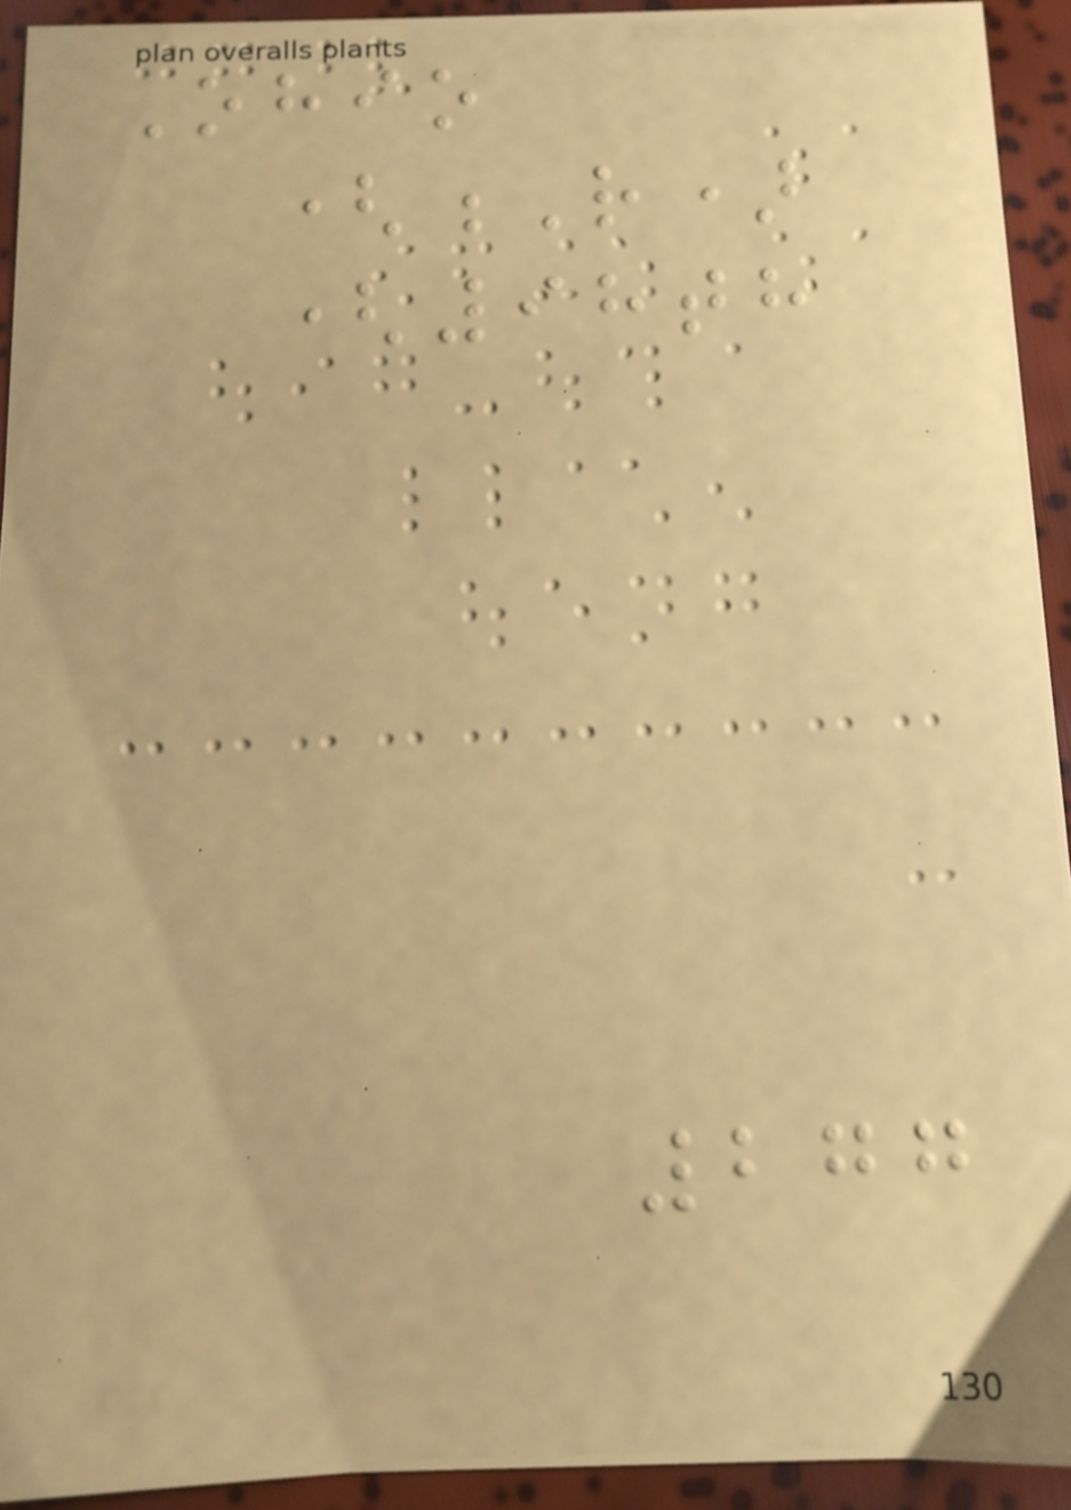Ohio
(R)
(98th
277
